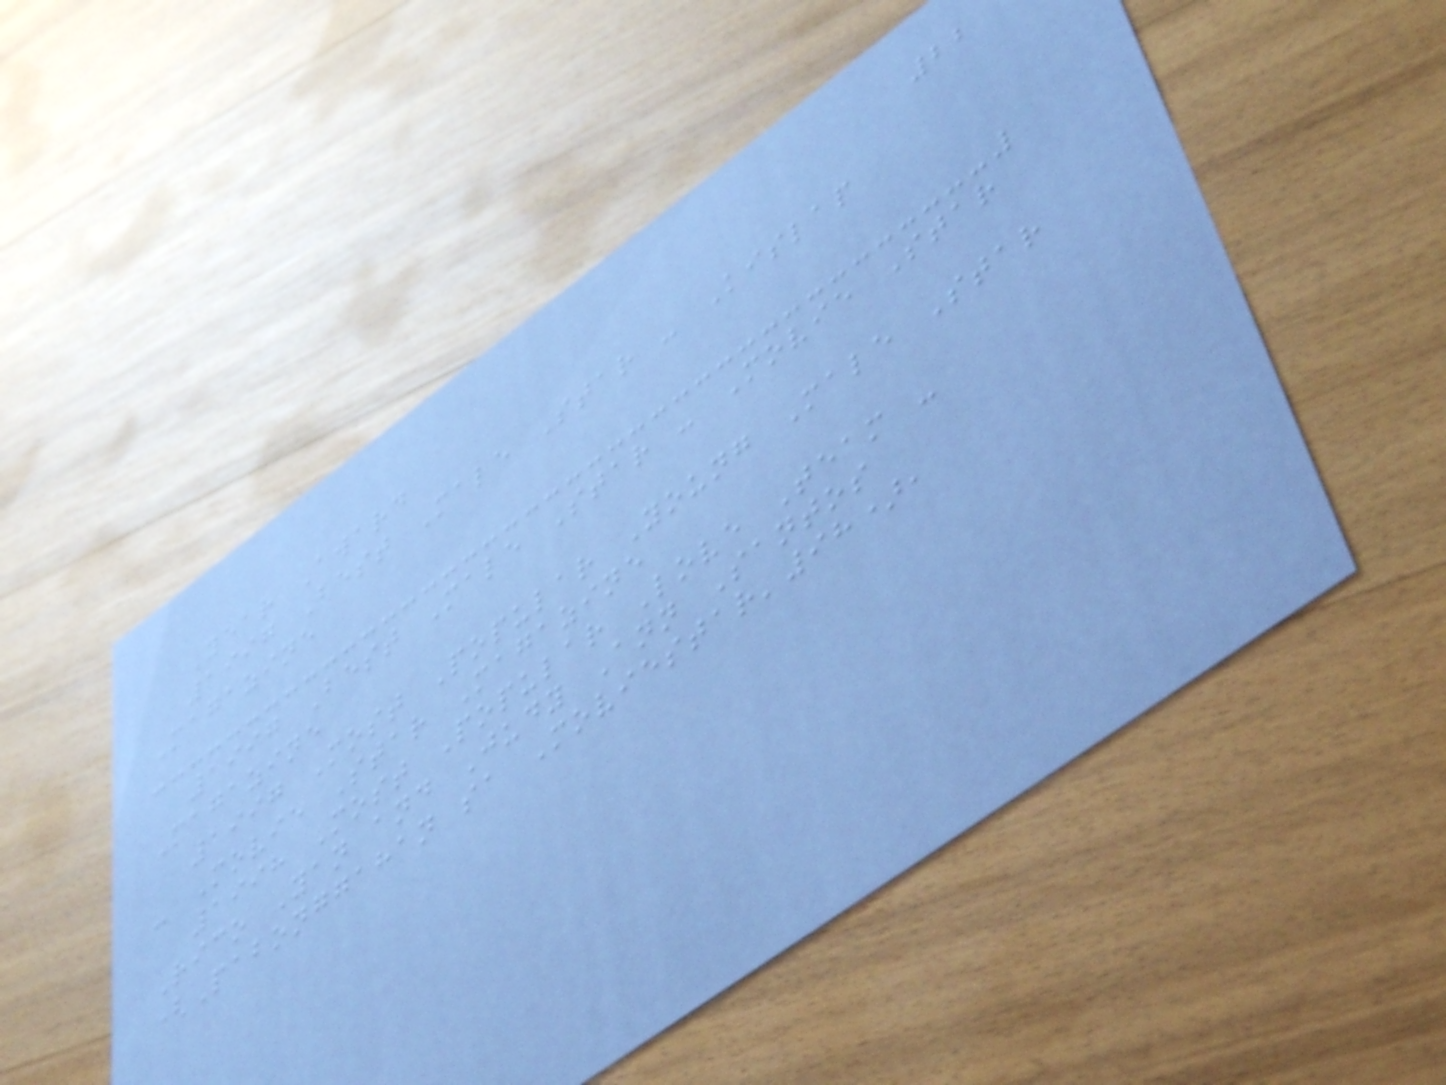22
Year Award
1997 Best Male Star - Kislap
Magazine
1997 Best Male Star - Movie Star
Magazine
1997 Most Popular Young Male Star
- Movie Star Magazine
1998 Most Popular Love Team -
Rico Yan and Judy Ann Santos
(Pabonggahan sa Moviestar'98),
